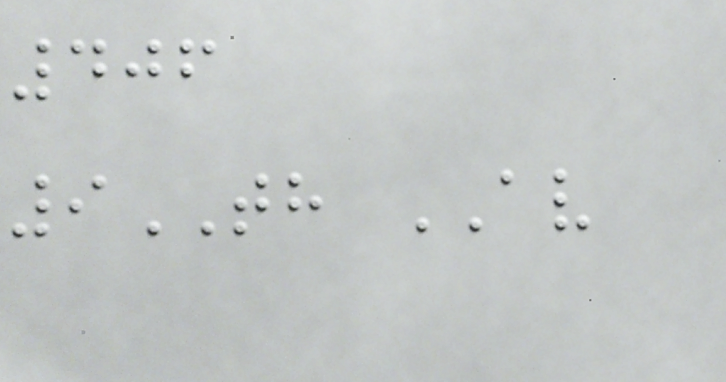406
9TH AV
